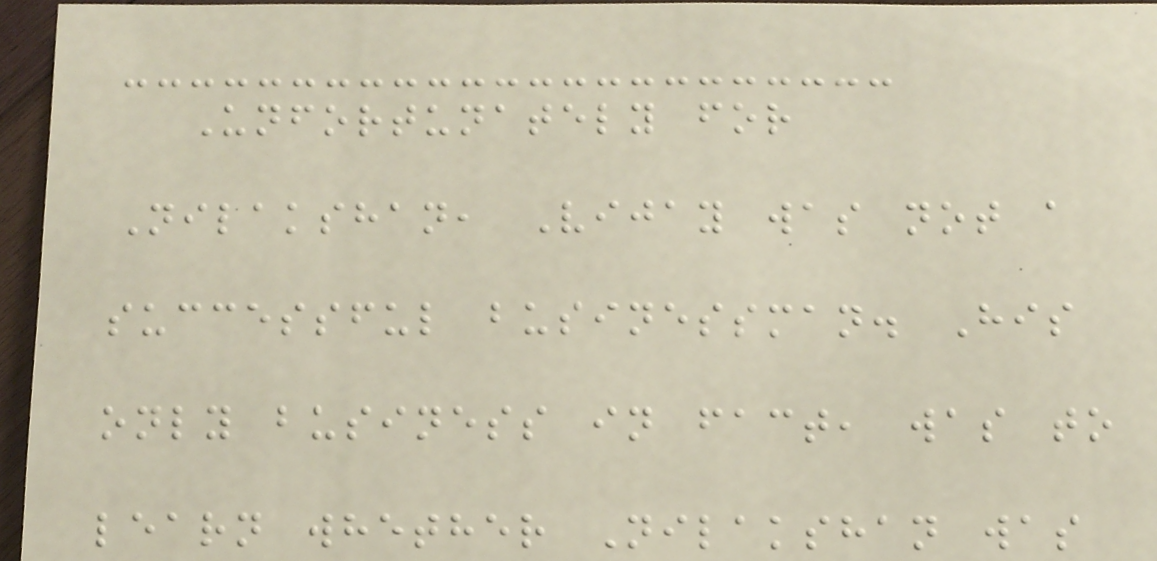Unfortunately for
Nilakshan, Vijay was not a
successful businessman. His
only business in fact, was to
learn whether Nilakshan was
